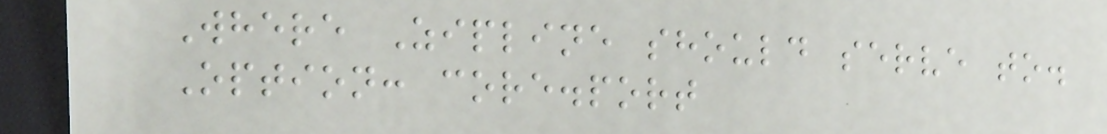Where Zipline should serve to.
Option: core.port
